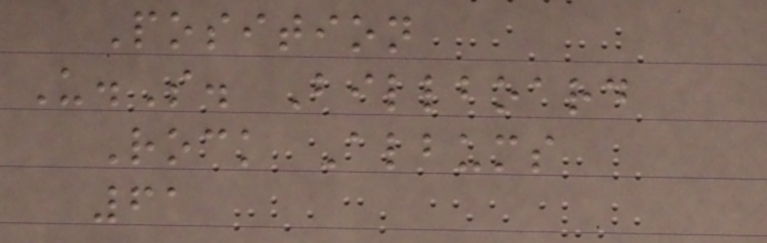Position
U.S. Billboard
Rock Albums
61
